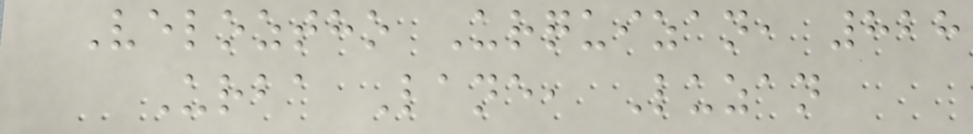Veloztho Urquizan, 828
Urba Lane, Luzan
